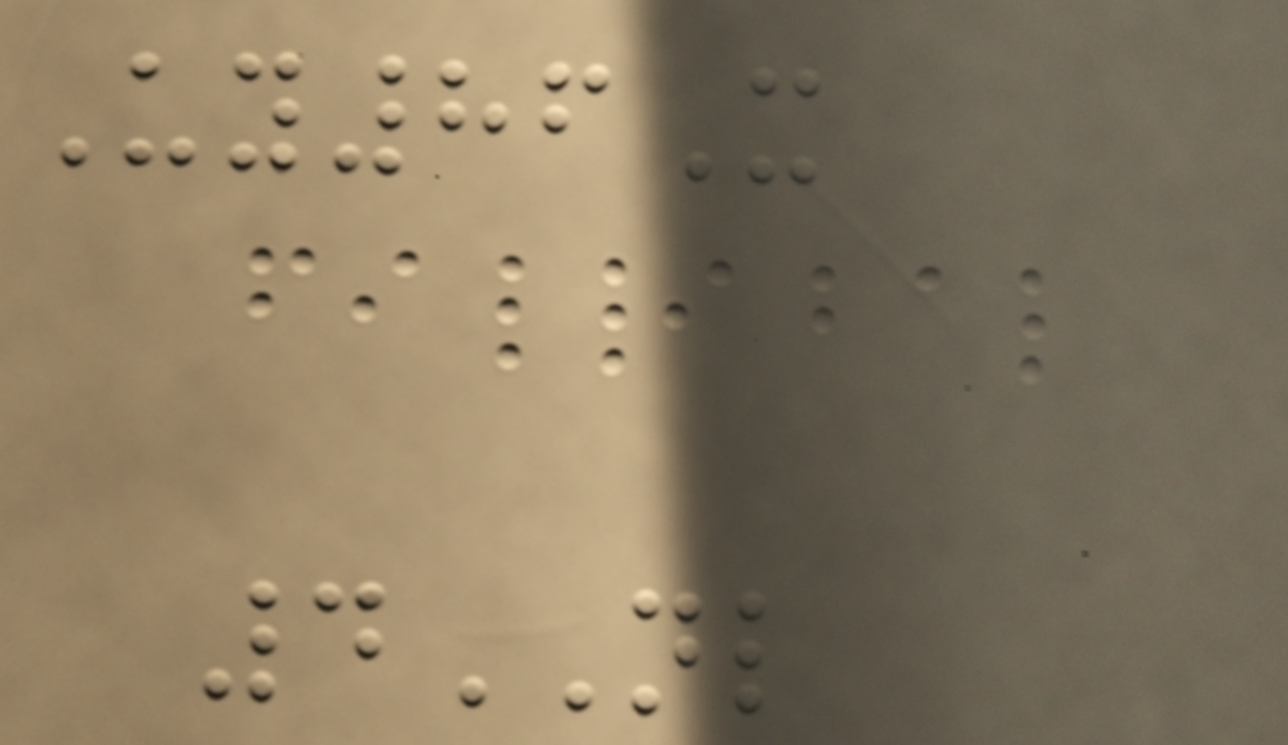Uy86X
4NL
